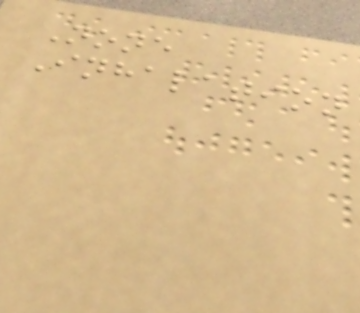None
Inhalation
